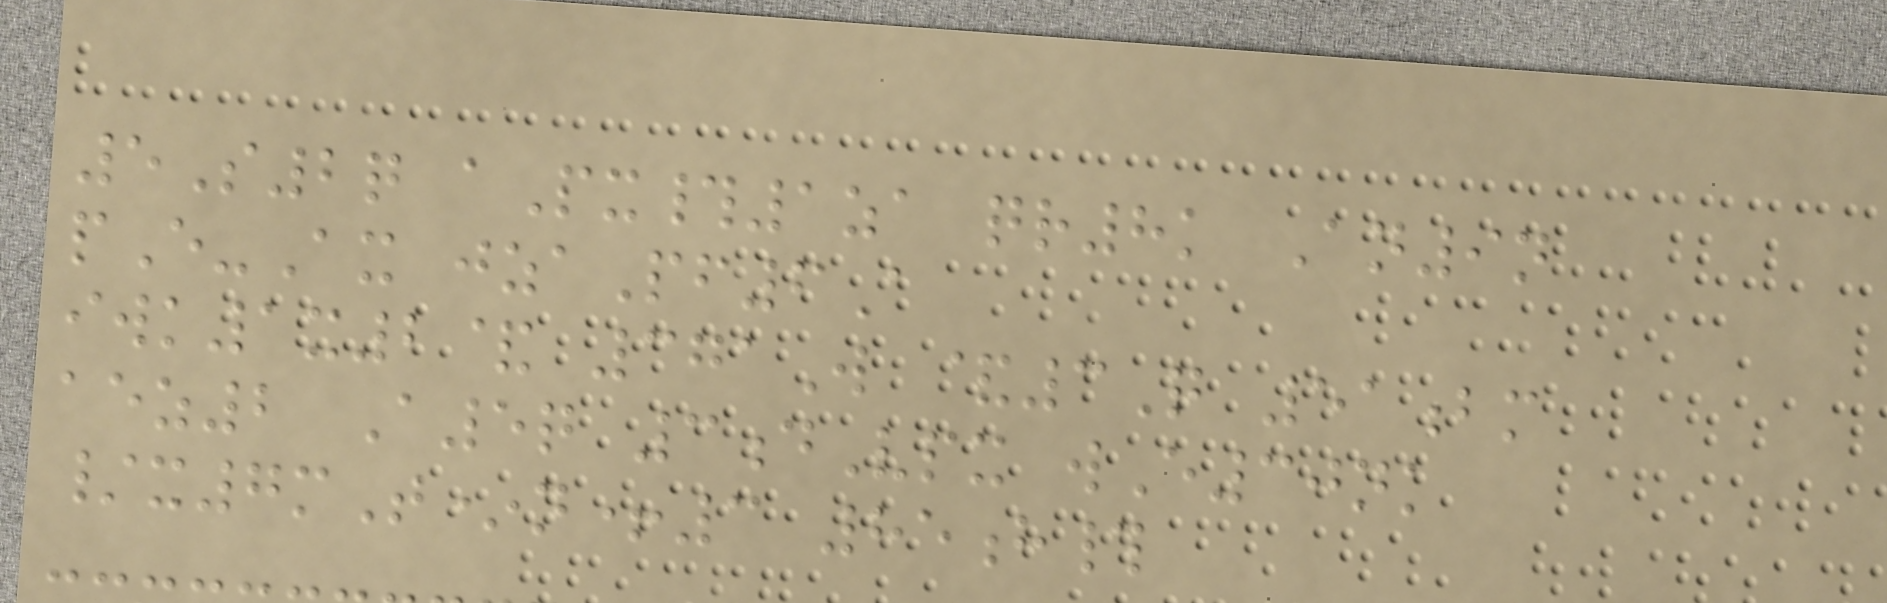5S2q aPx#1za qr8k An9n
pE-Ax jzaPf6A
iwk1x2& 371W &3Q 51bm
aez2 A5q 3dVpx wE30nk
/x7mT*n+3 85h#
